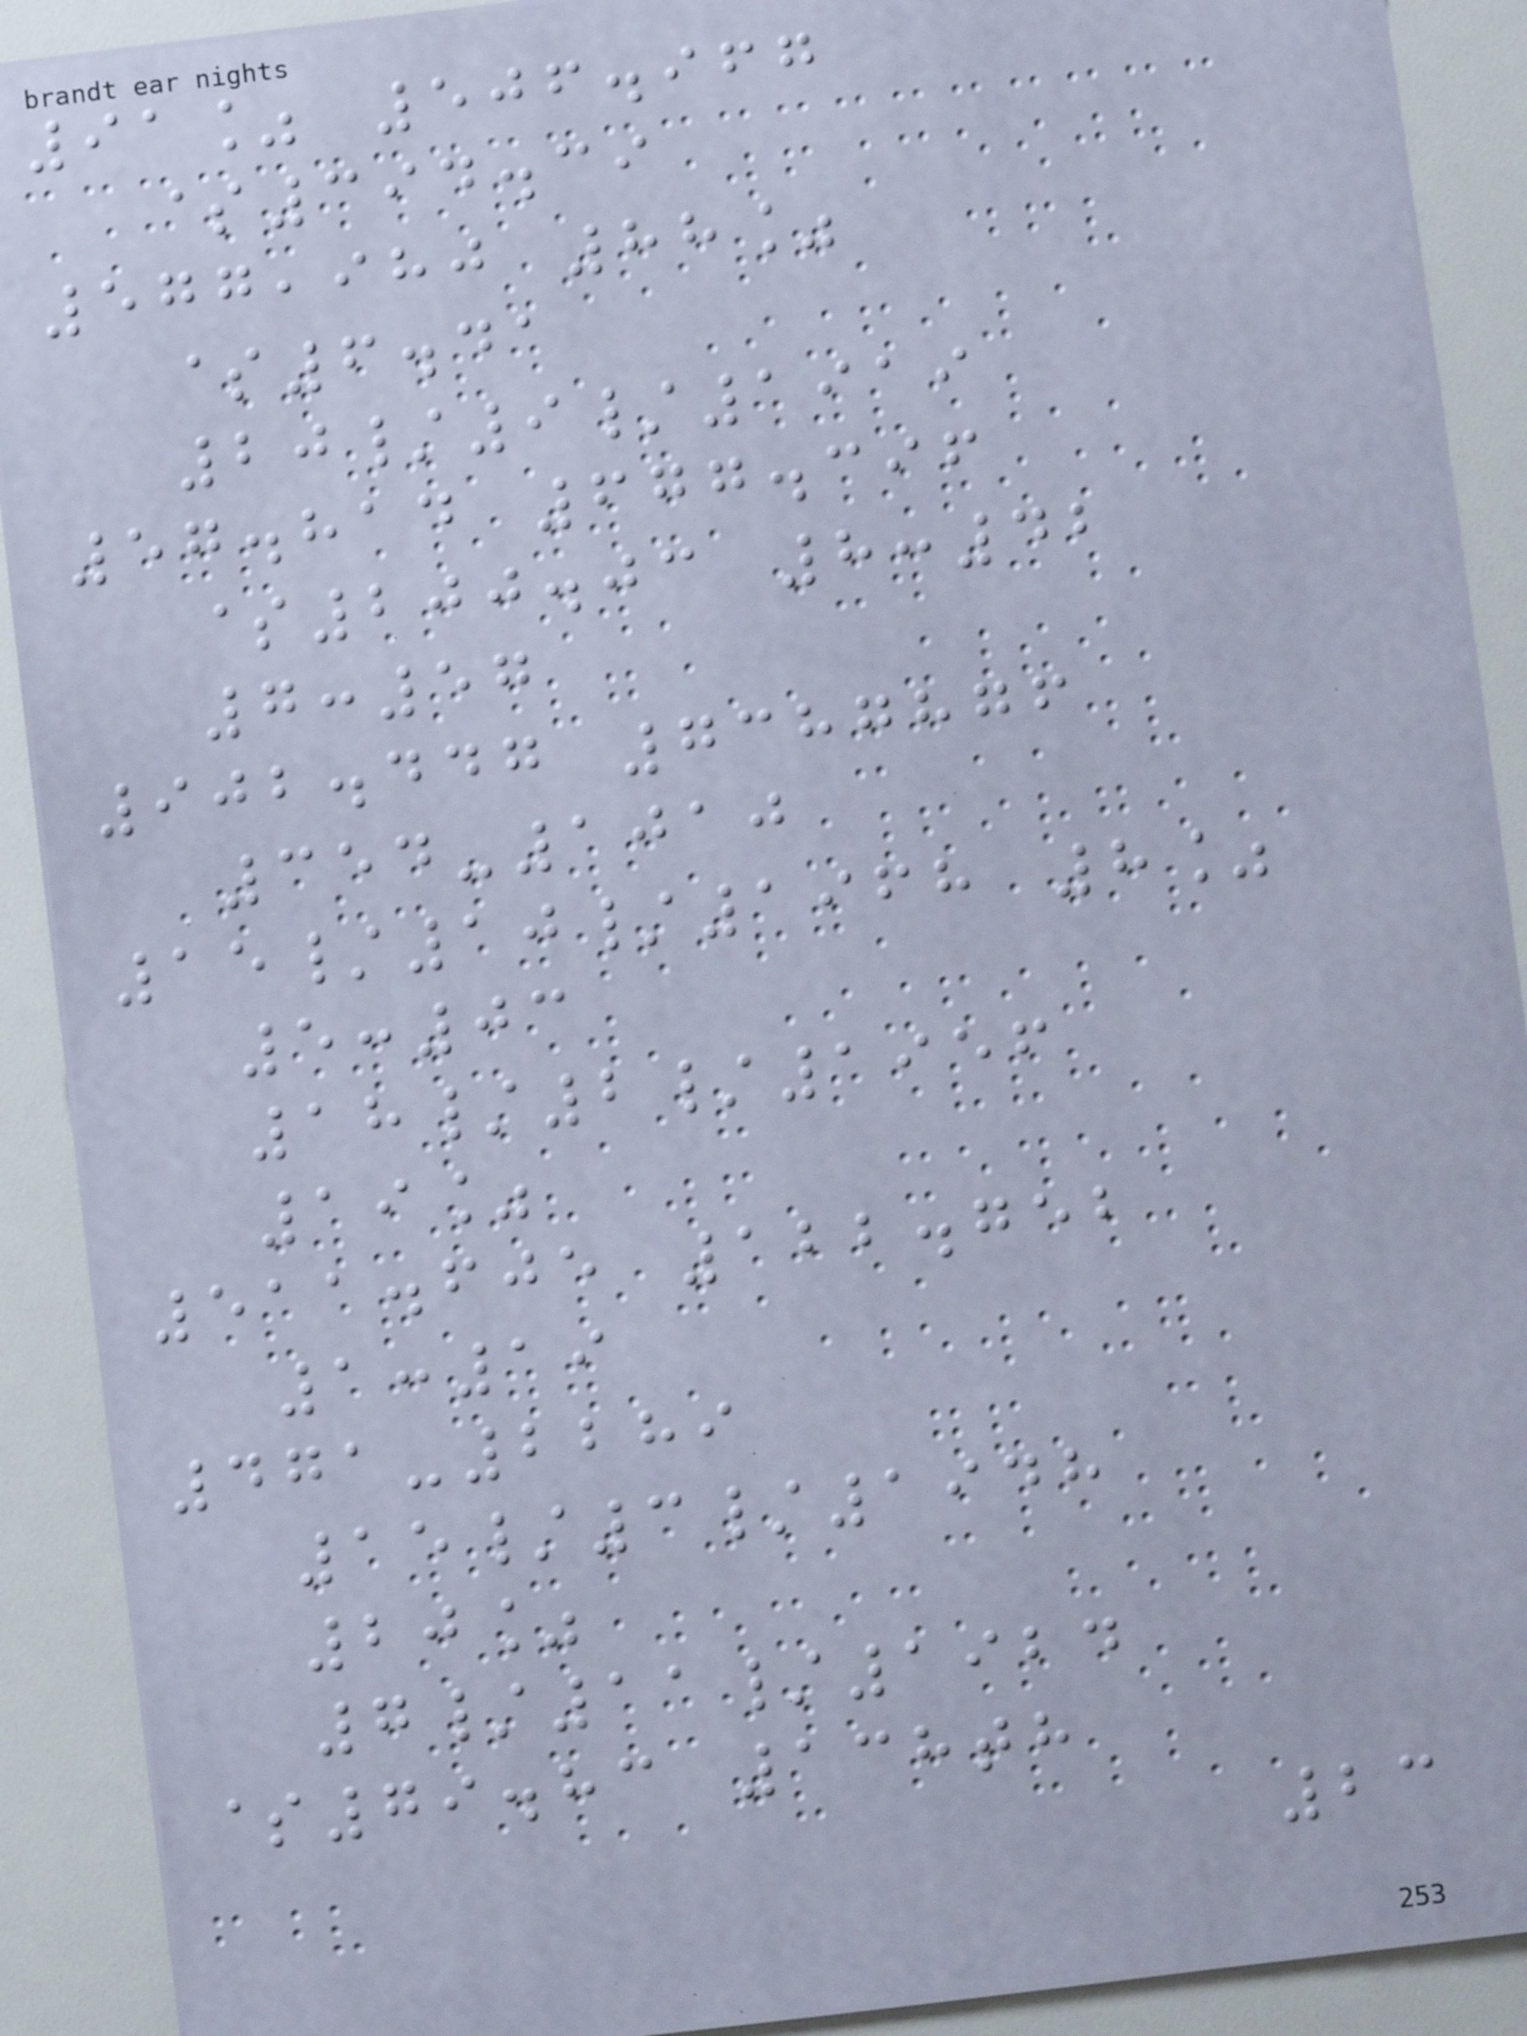91% 506.967
$394.39
577,980 88%
$6.41
20/9/1919
57.814 677.396
$200.03 8:42
7:57
902.447 7387876
354-1010
15/10/1968 8%
5:03
18/2/1956
19%
511.605 122.752
1:19
471-2289
15/3/1948
20%
7/11/1924
$79.83 138th
23
